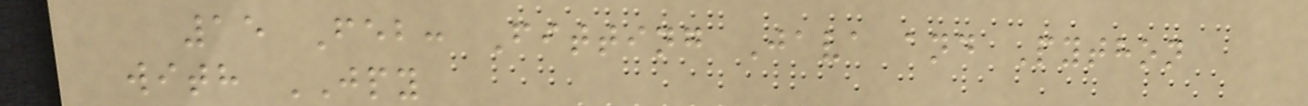15 Feb: Fitting Java and Python
with JPY
